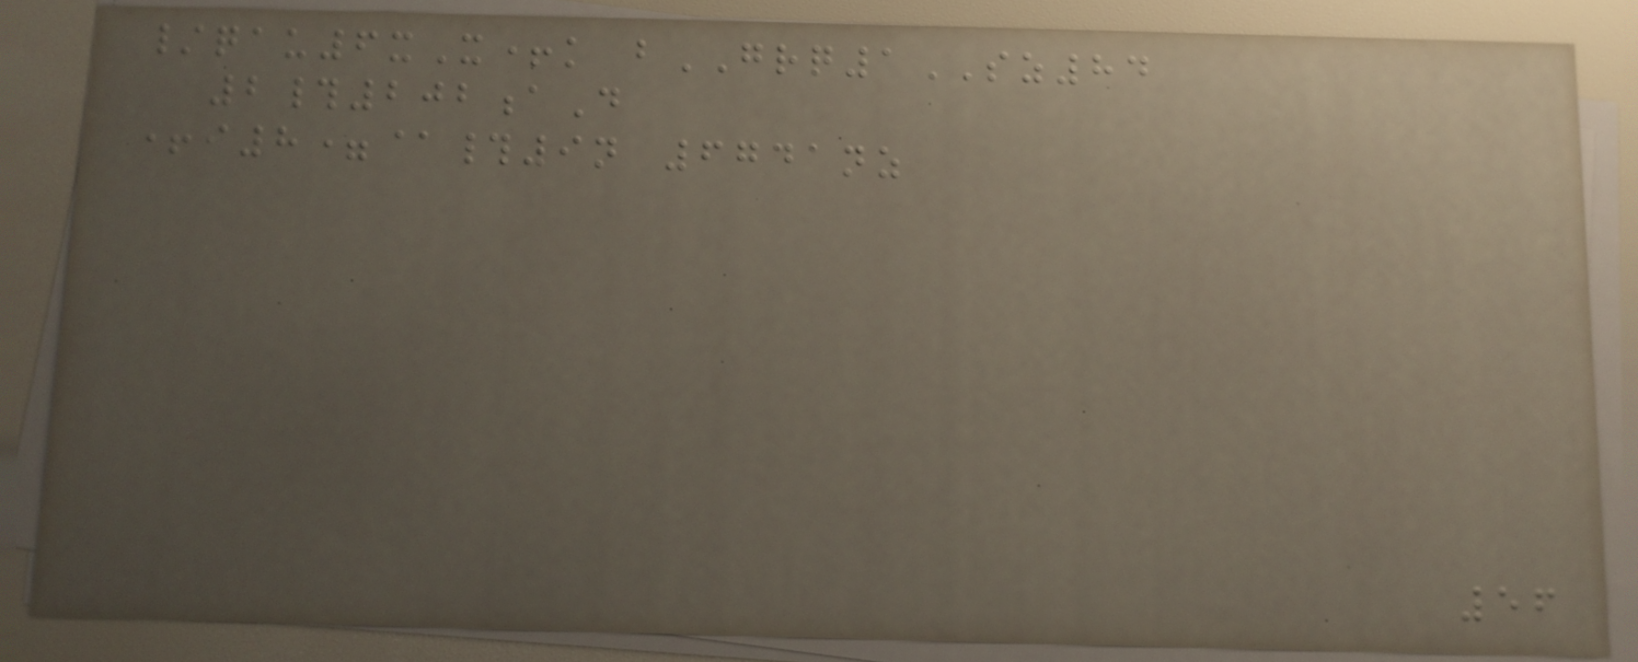/qau6xX+k bGRQ1SZ84
2#202aD
+i8=@#9n 6741nz
56
